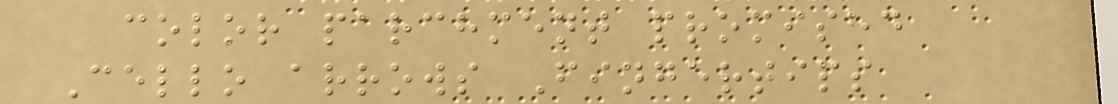color parchment promised
Cello arrows Fingertips
